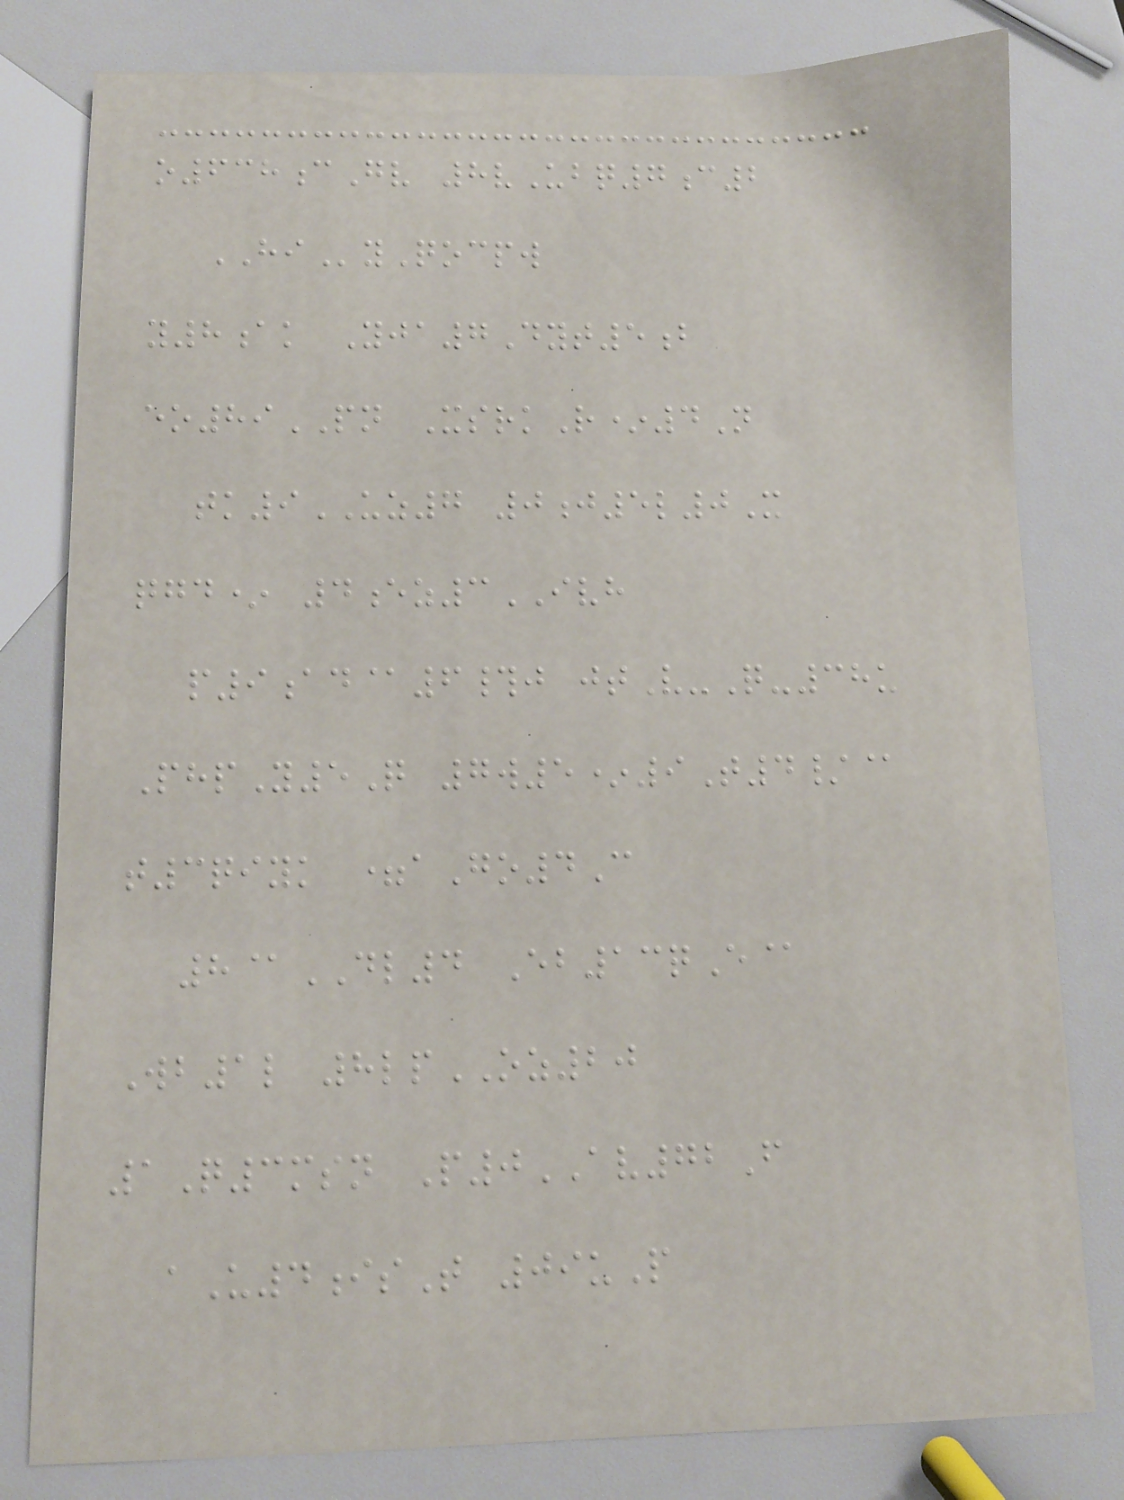o638cGv 8vUbq7c2
HIyQocpw
y8ak Yja7Dyt5b
eo89PN XsrkR*4N
tk9UZ7 0j5l0X
qgd* 4ez3IVH
p9ad@6#j jtV-Q-38u
PhpY5Q 7w5*9T4/@
t3qiyk =aGo4C
8@DL4 Eb13qE@
Wb1l 8lpOZ20
1Q3msn P0AV72F
aU4isT 09uP
